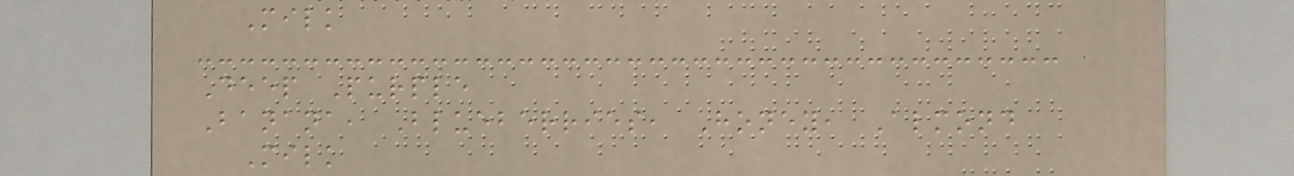Milk
Deep Purple
Banana, Blueberries, Honey, Almond
Milk
